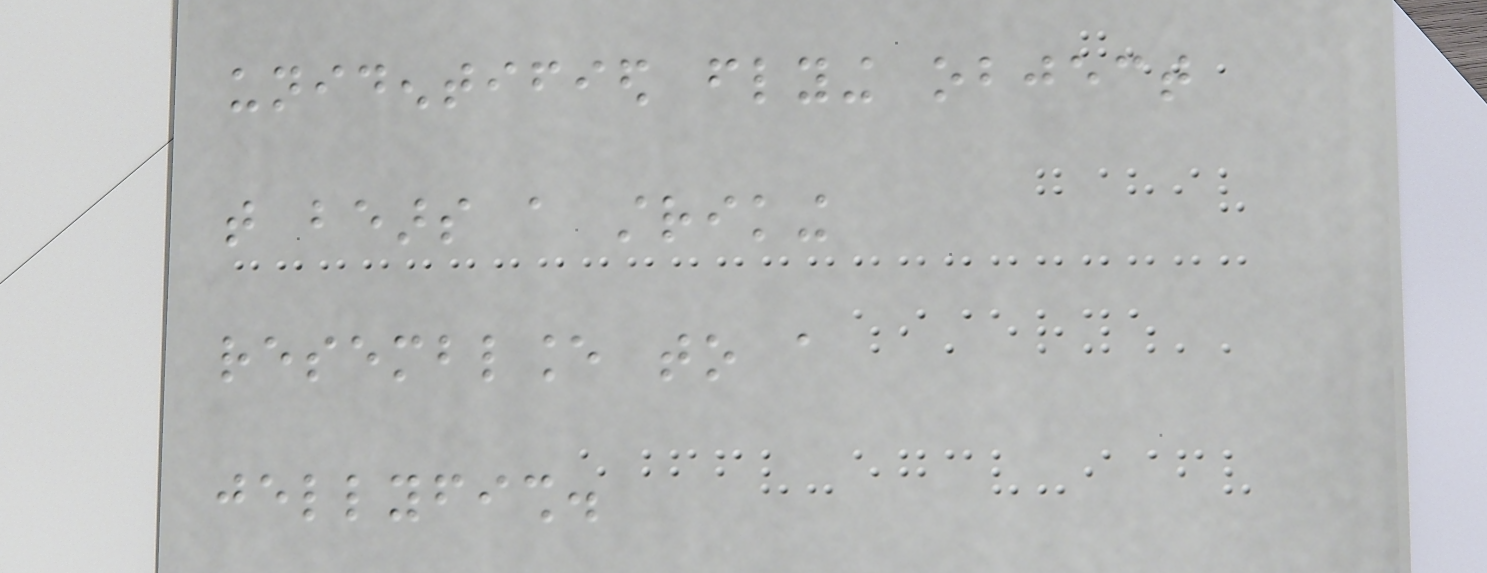unidentified flying object
that bears a striking
resemblance to a
jellyfish.
